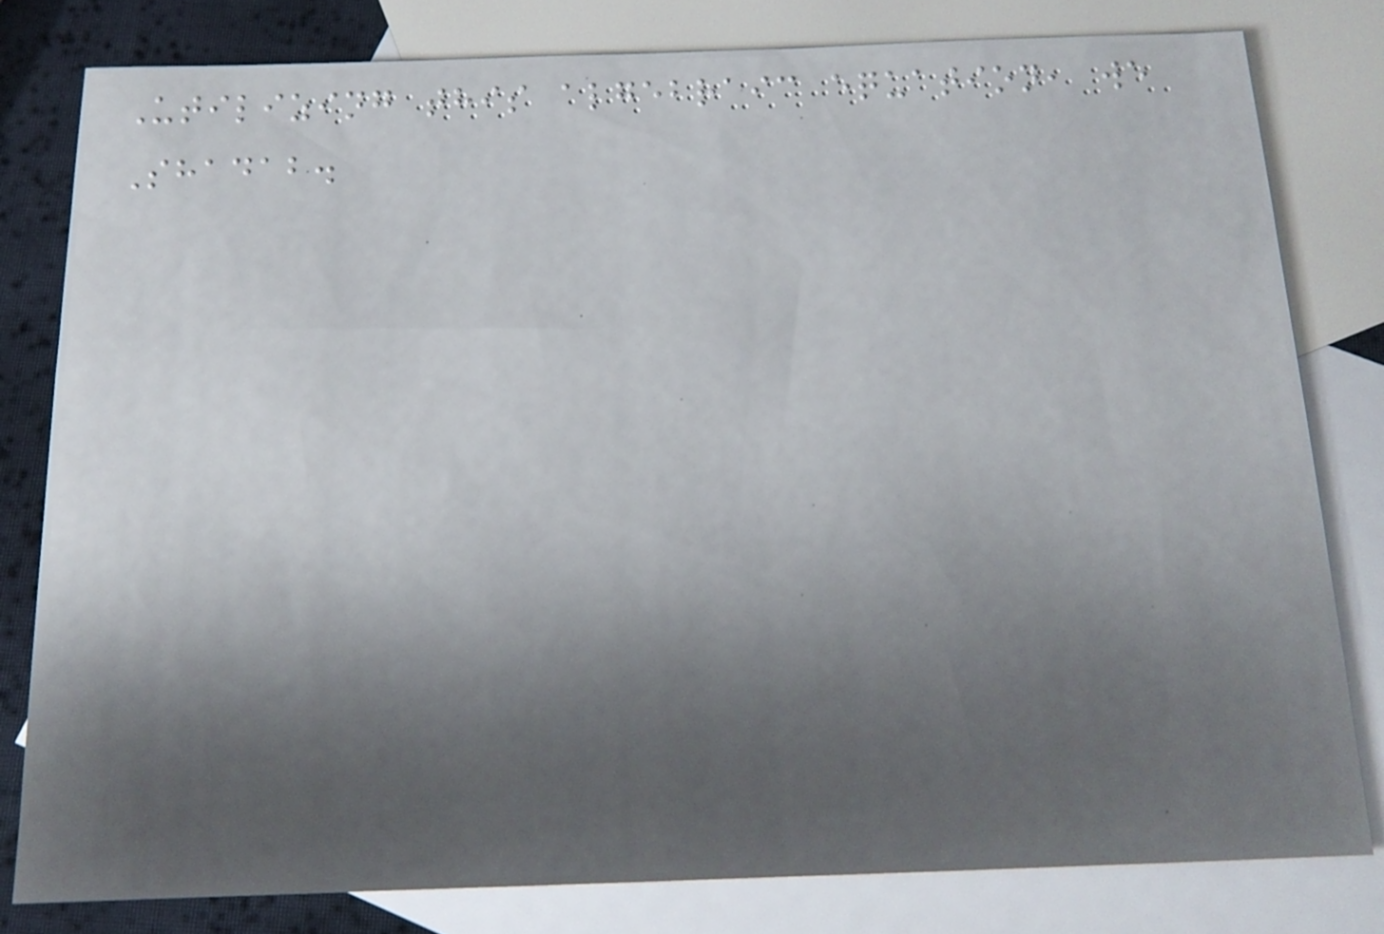Utilizing this algebraic equation, we
Shadab.
